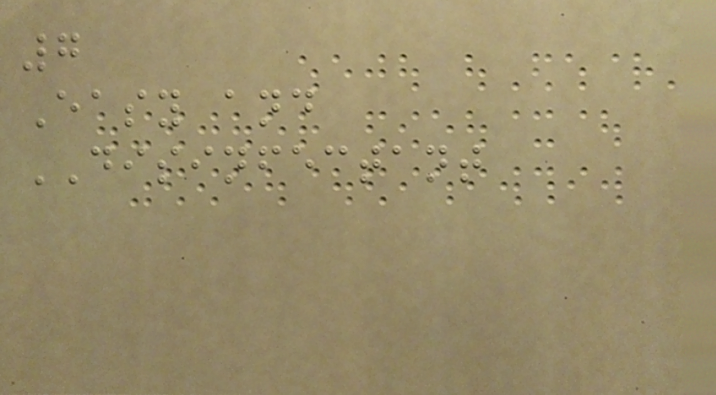7
Easy and
DISINFECTANT
